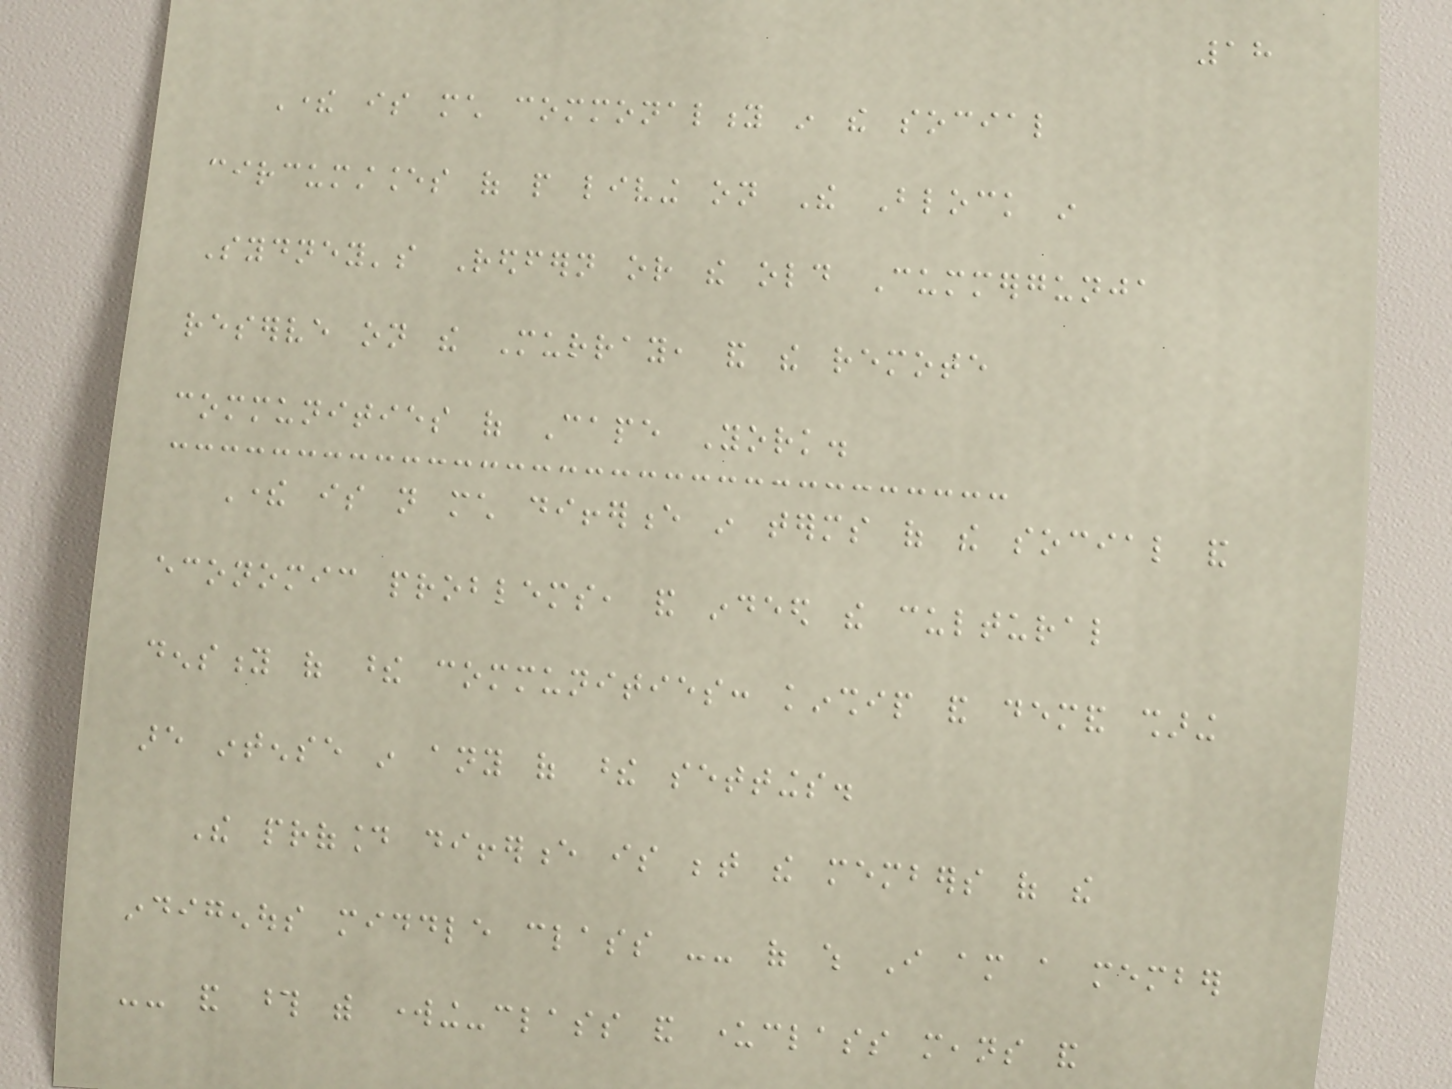18
There is much commonality in the social
circumstances of people living on The Block in
Sydney's Redfern or the old Cummergunja
reserve on the Murray, and the remote
communities of Cape York.
There is not much difference in terms of the social and
economic problems, and indeed the cultural
density of these communities: kinship and demand sharing
are intense in any of these settings.
The profound difference is between the members of the
indigenous middle class -- of which I am a member
-- and those with working-class and underclass means and
